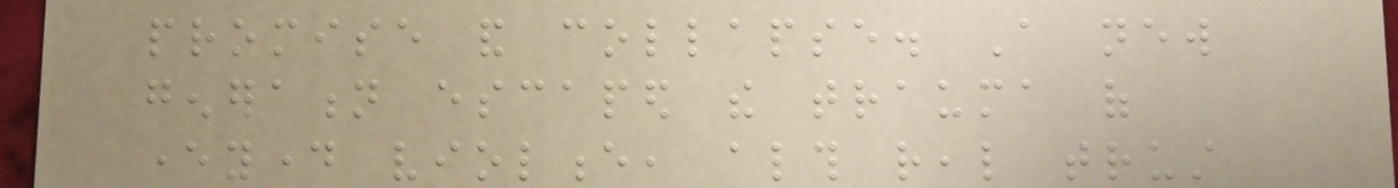promise and collapse. A new
generation escaped the trauma of
everyday violence, although real trust
